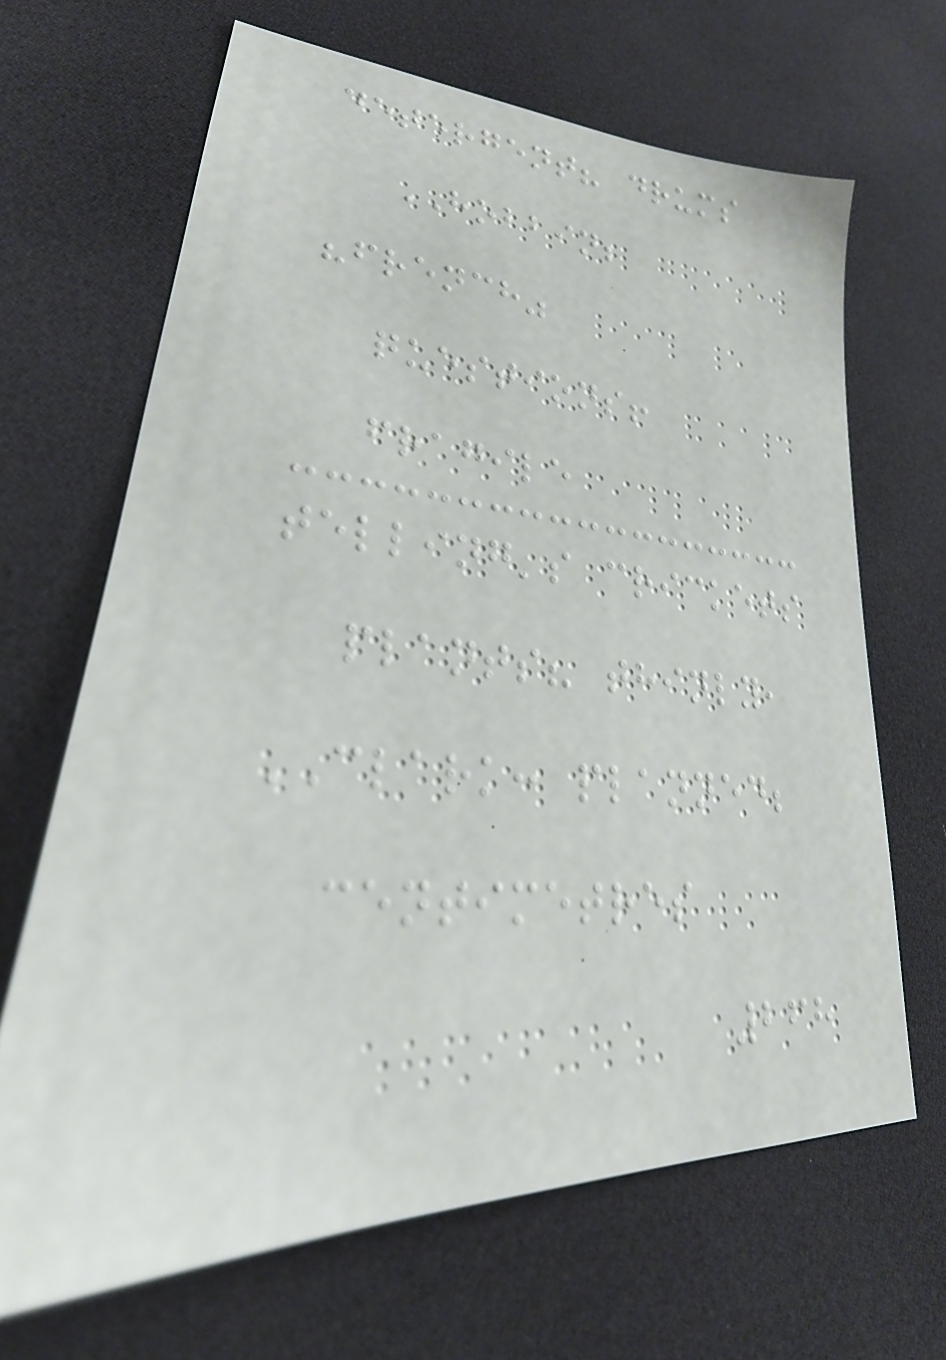detergent? drums
HOBBIN;
"french"
questions!
fragile
telling's crickets
plants? thinly,
CLARK: planned;
centimetres
268
